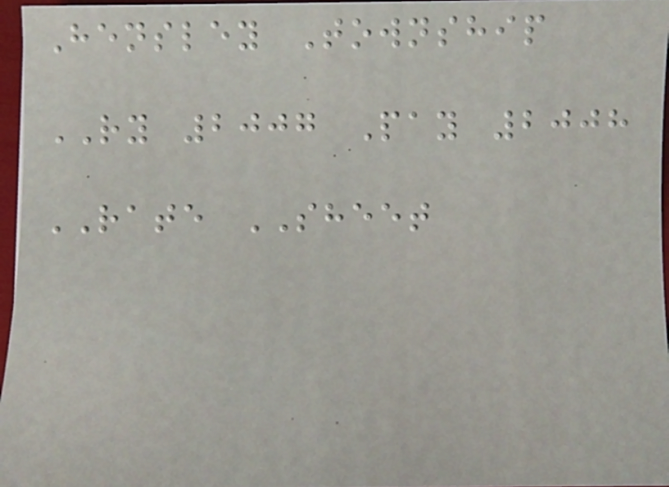Hensley Township
RY 2007 Pay 2008
RATE SHEET
